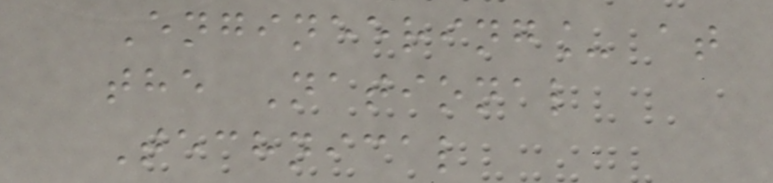Engineering_ at
the National
Technical
